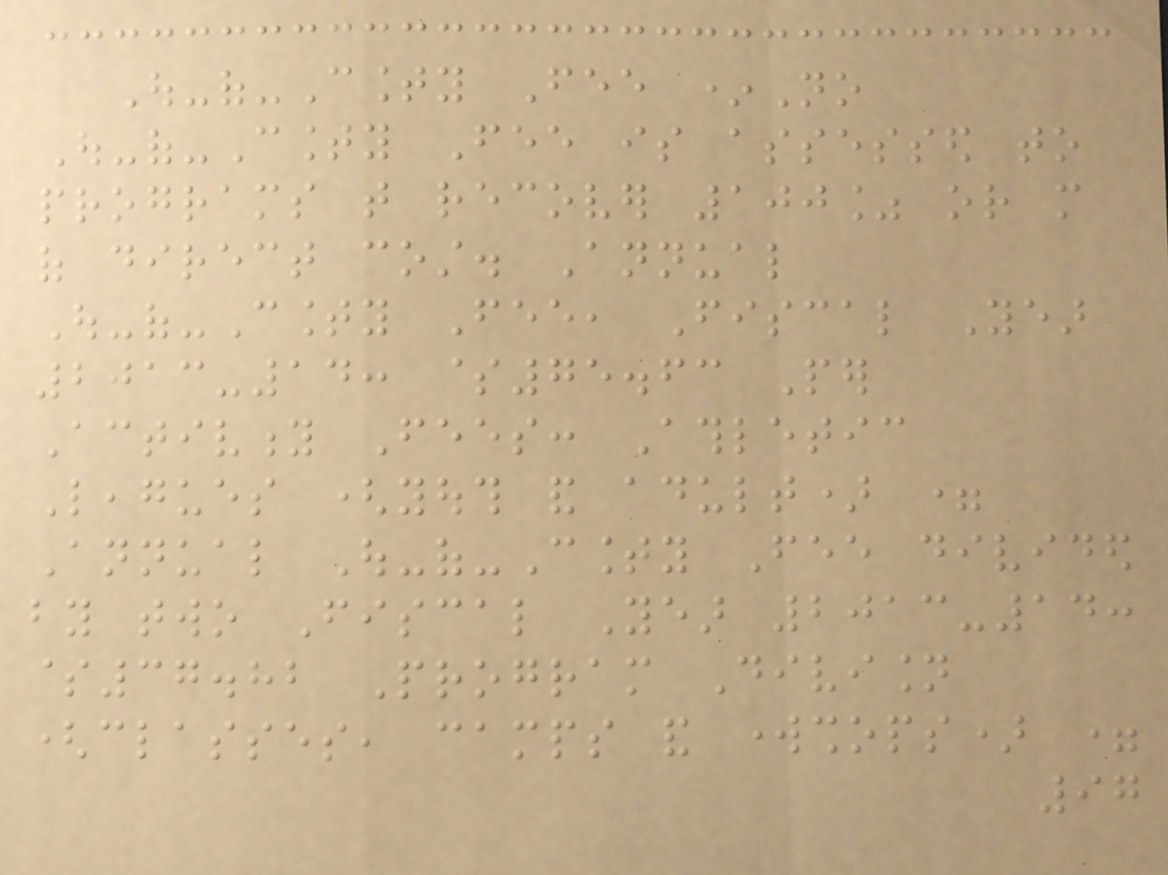Out-of-County Fee *No
Out-of-County Fee is assessed to
programs that recover 100% or more
of direct cost. Annual
Out-of-County Fee, Fiscal Year
2013-14: $75.63 Per
Activity Fees: Athletic
Leagues (youth and adult) =
Annual Out-of-County Fee divided
by two Fiscal Year 2013-14:
$37.82 Program Division
(classes, camps and workshops) =
97
